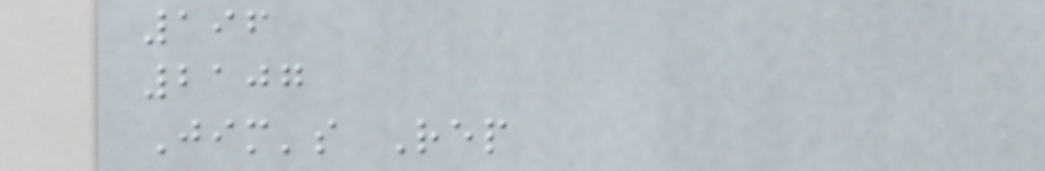196
2107
Jim's Rep
